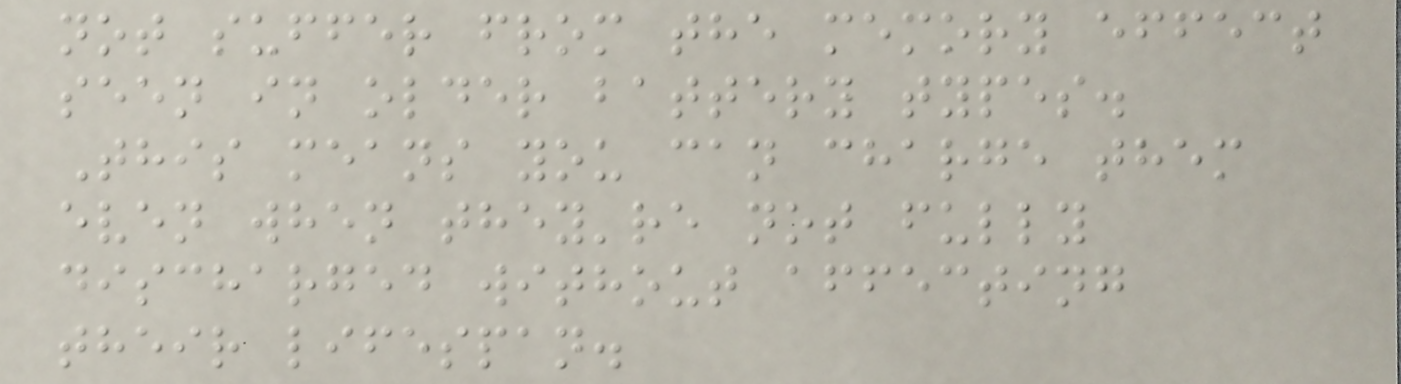not suffer from the memory effect
seen in older battery types.
This means you can charge them
even when they're not fully
discharged without affecting
their lifespan.
